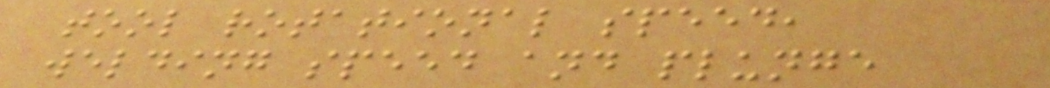tool rotational speed,
welding speed and plunge
